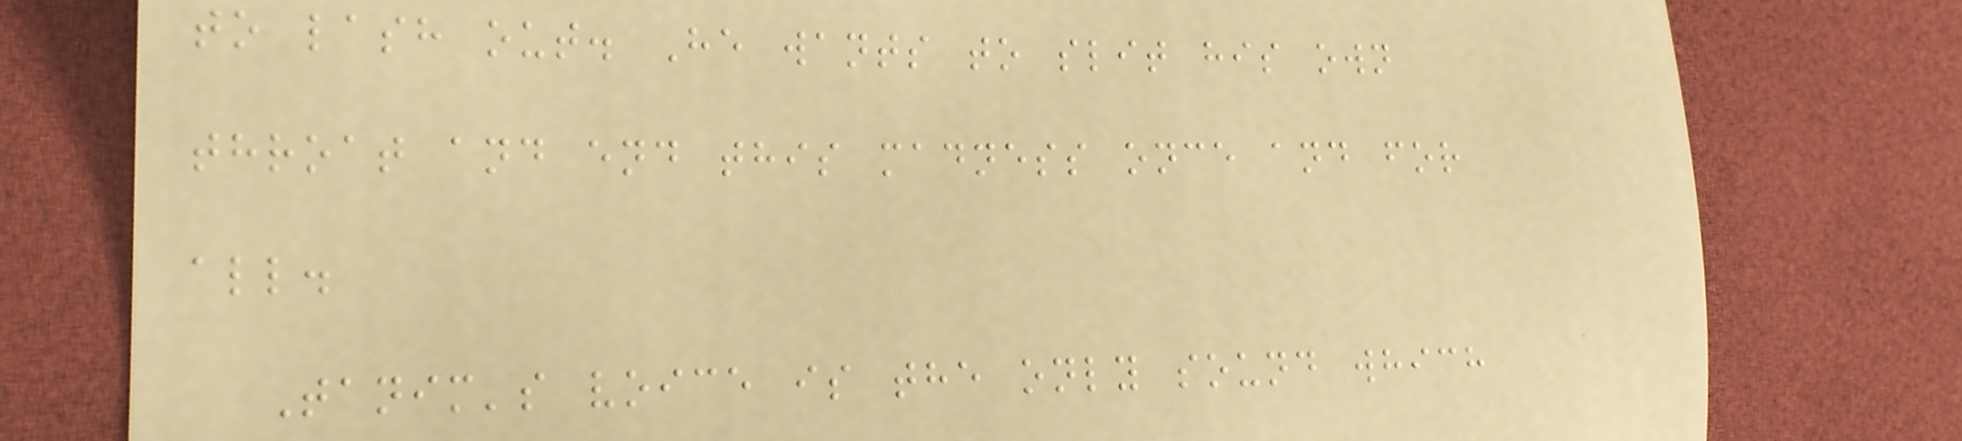to lash out. He wants to slit his own
throat and end this madness once and for
all.
Tanim's voice is the only sound which
